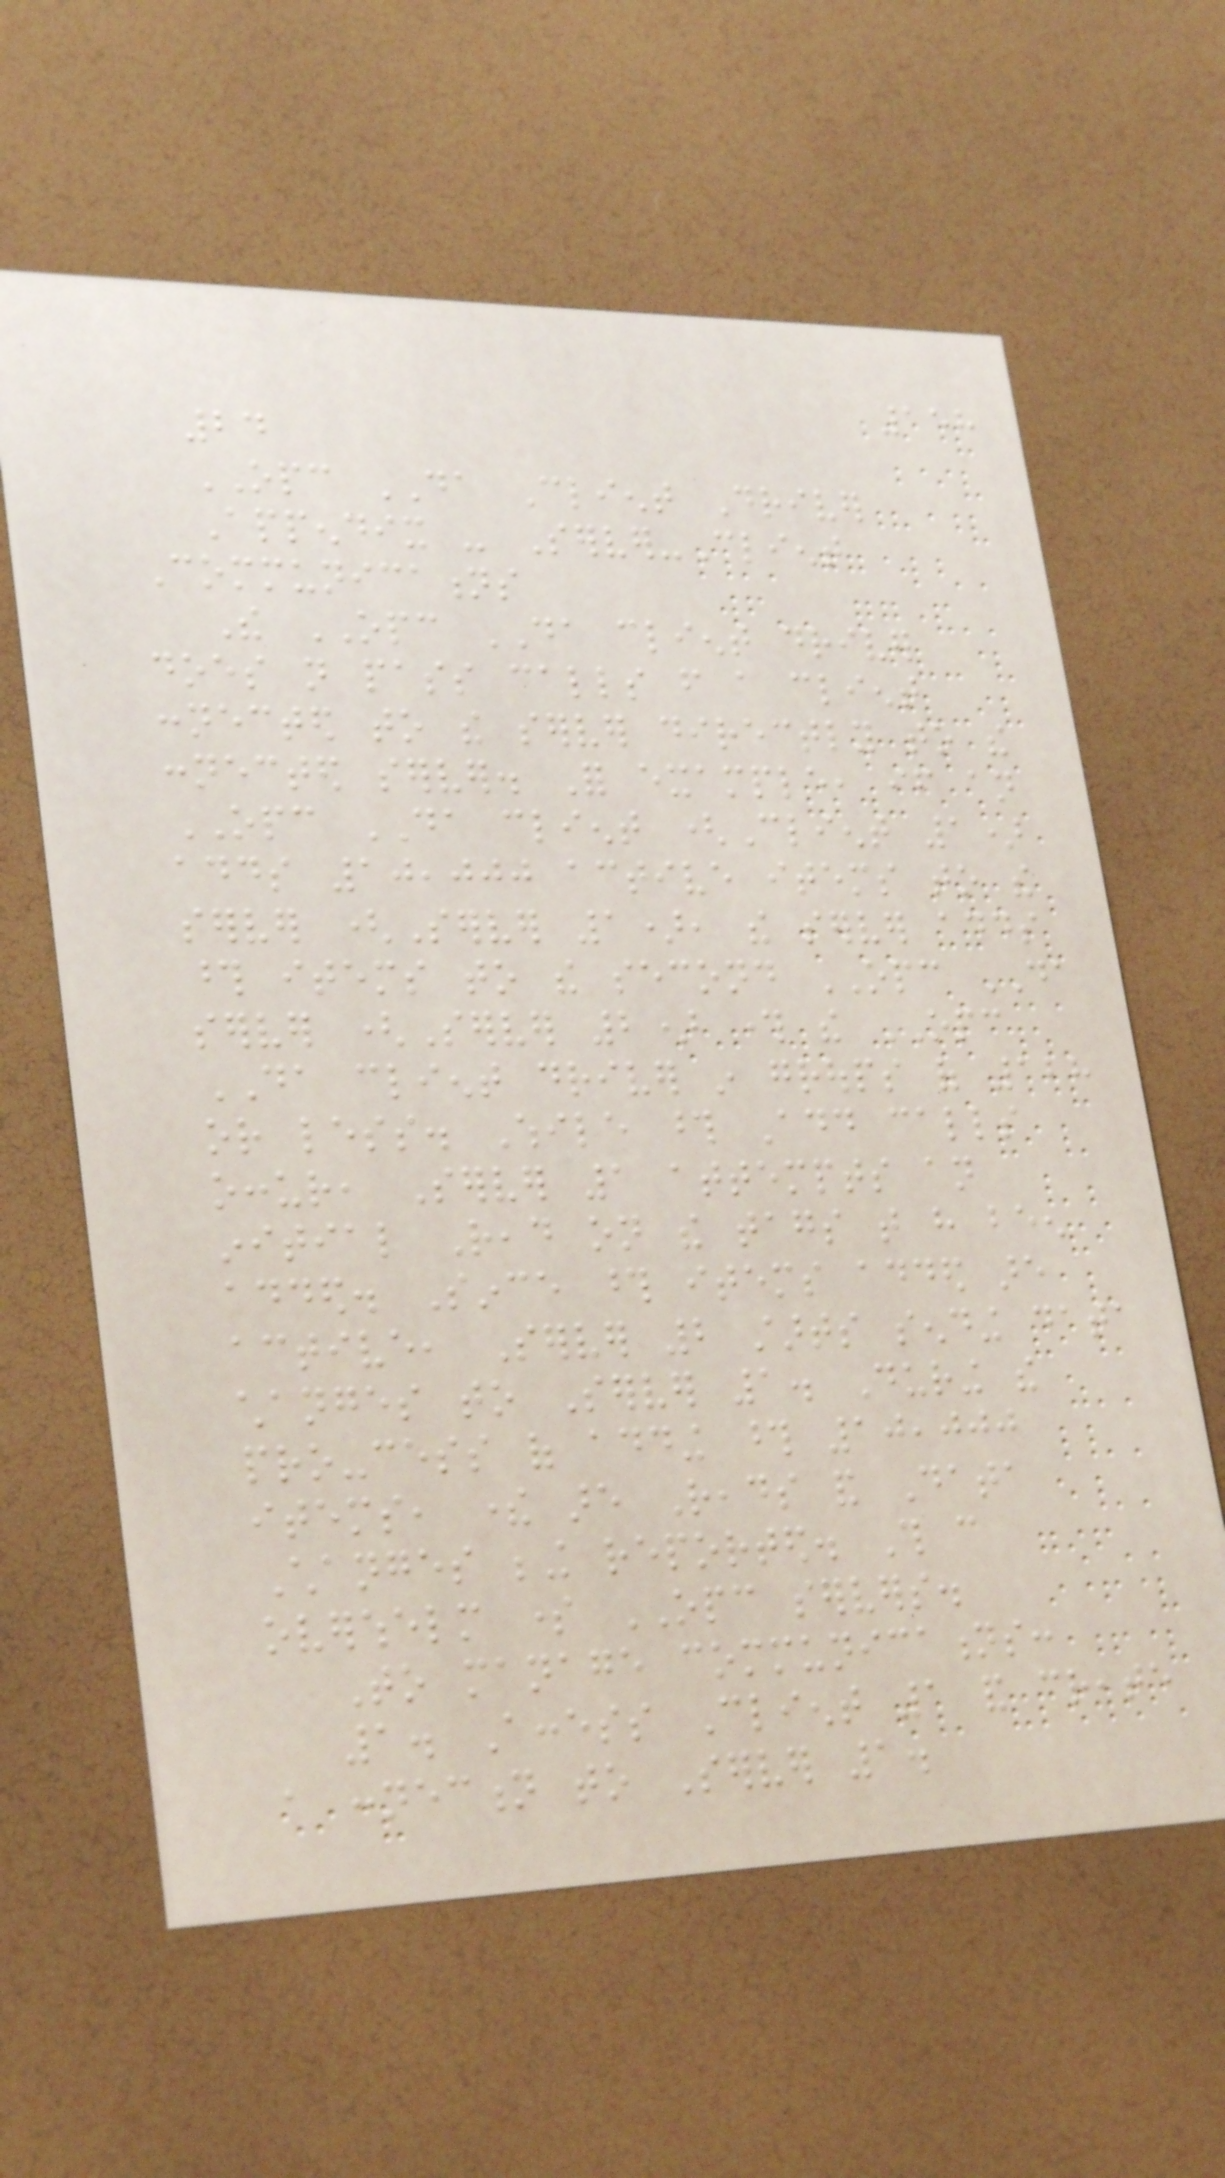158
24
OPC DA Client Driver
Appendix - Server-Client
Communications
The OPC DA client driver
does not pass calls from a client
connected to the server directly to the
connected server. For example, if an
OPC DA client (Client 1)
adds 10,000 active items to the
server (Server 1), the server adds
those items to the second OPC DA
server (Server 2) through the OPC
DA client driver in groups of 128
or less. While those Add calls
occur, Server 1 attempts an
initial Read on the tags that have been
added. Since those items added are
active, Server 2 starts sending data
changes to Server 1. During the
pro-cess of adding those 10,000
items, there are Reads and Data
Changes being reported. This can
overwhelm some OPC servers.
To manage communications:
1. Access Client 1 and create
a connection to Server 1.
